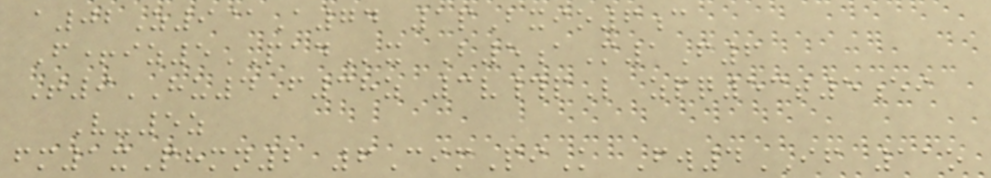a02Z9@A74 1pBxio6c
F+iz5PADx B5aM1F6
T9HU4F38z 3v#pL zpq53t5ei
V-5z
fm1xPhmn2 6CimPiK Fw4IF 11o
